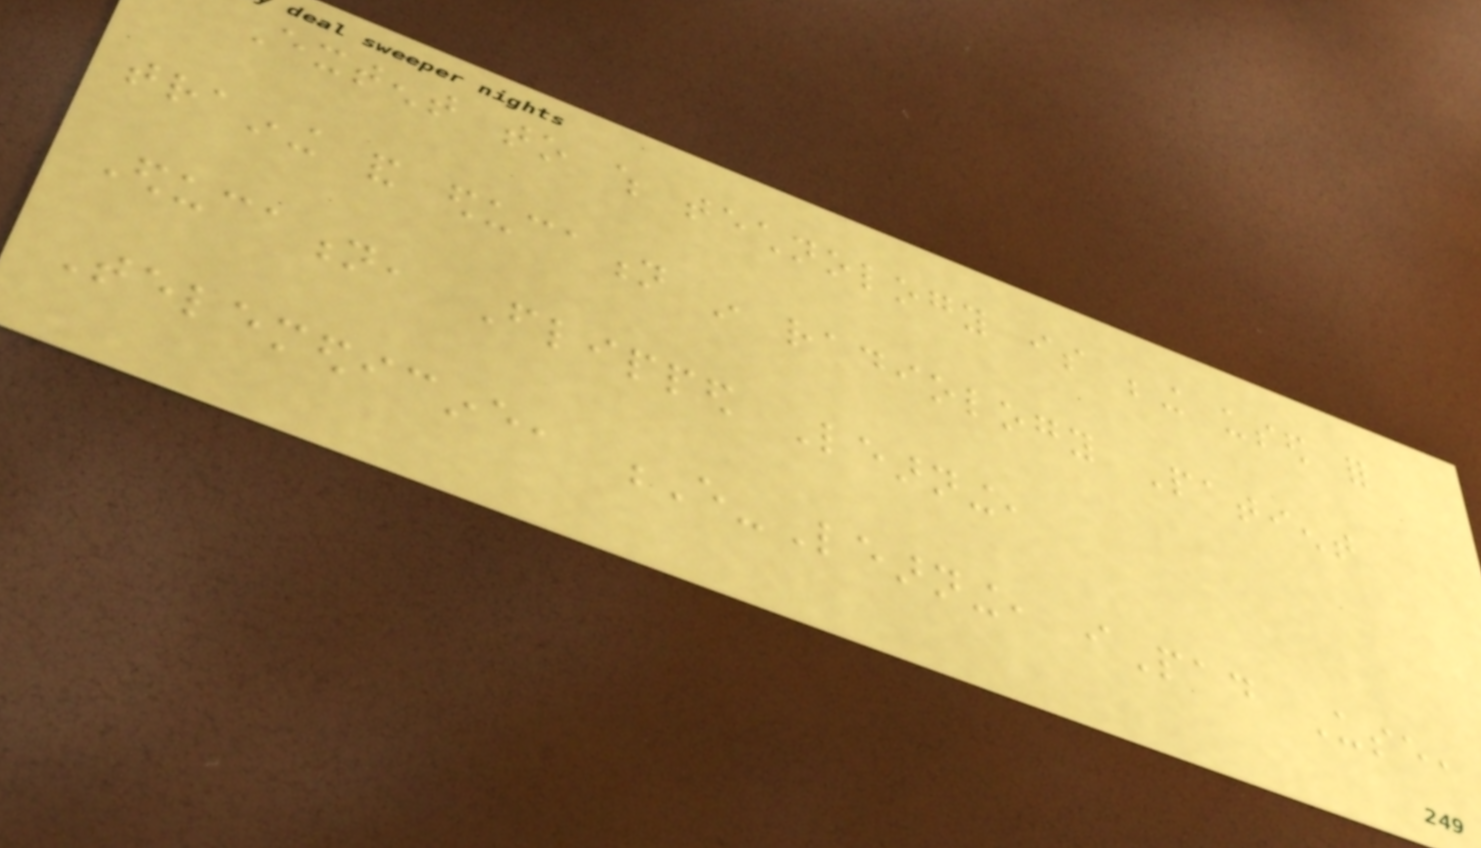Extent to which technology is being used for
training and education in radiology Patient
Education, Flipped Learning,
Telemedicine, E-Learning, iPad Use,
